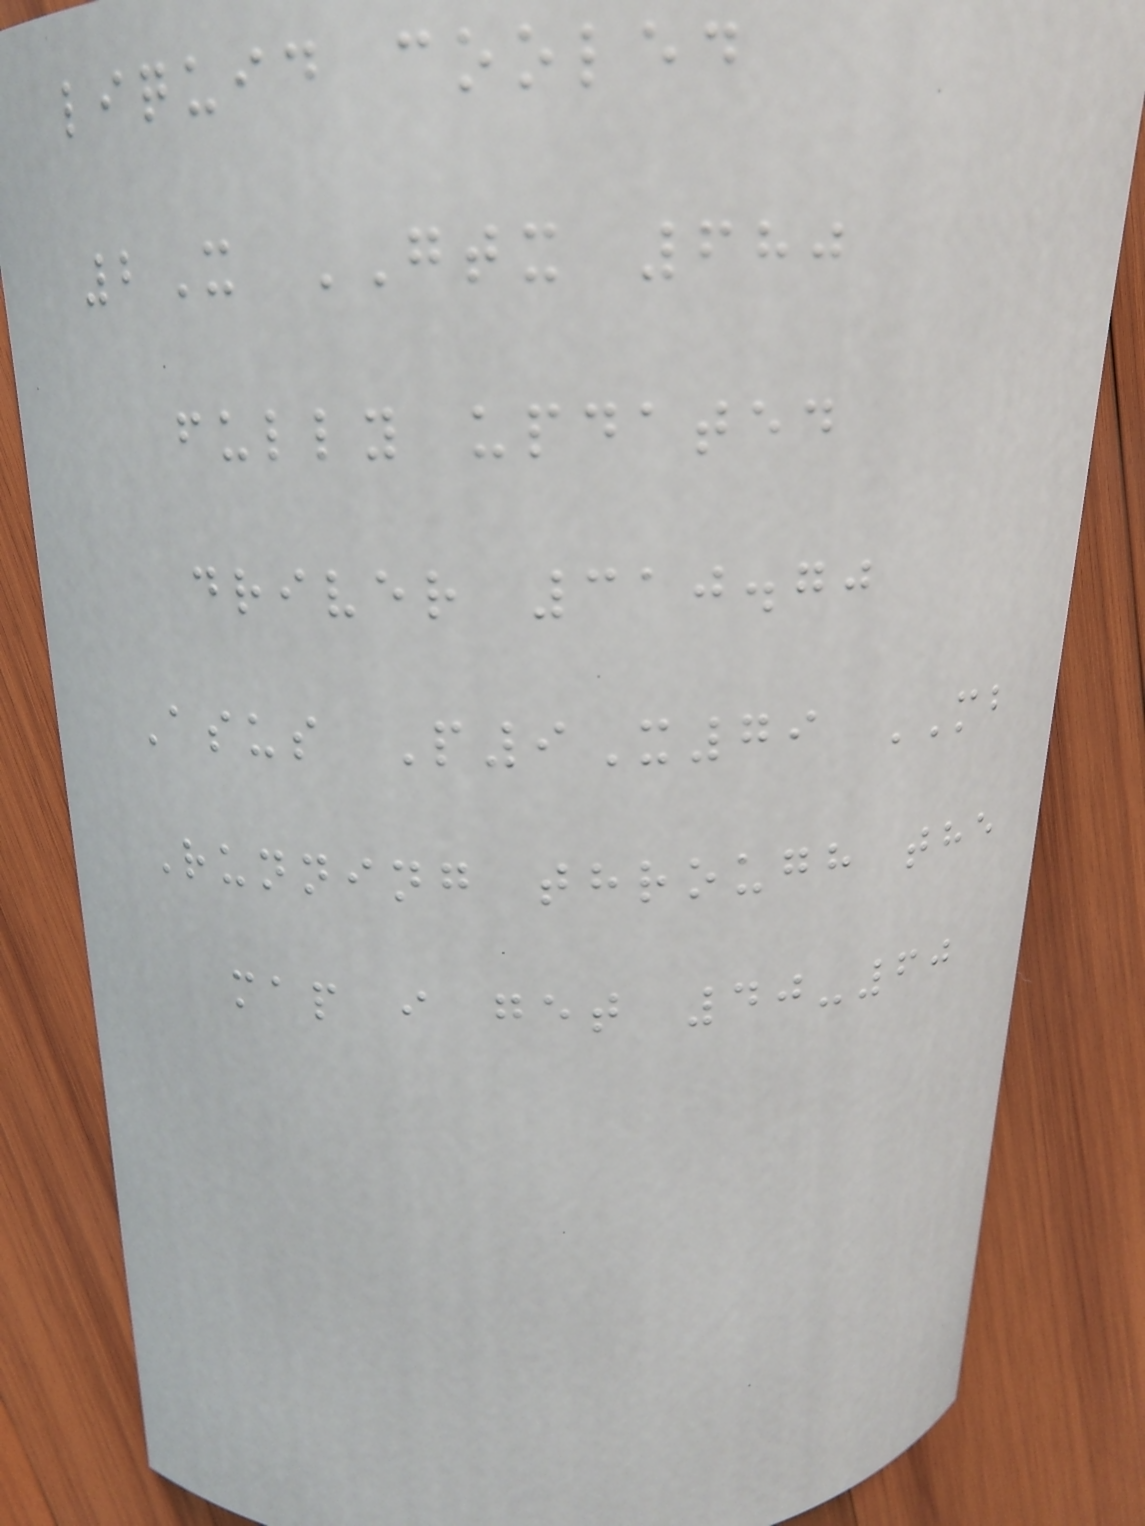liquid cooled
2X GTX 680
fully updated
driver 310.70
Asus P9X79 MB
Running through the
map i get 40-60
